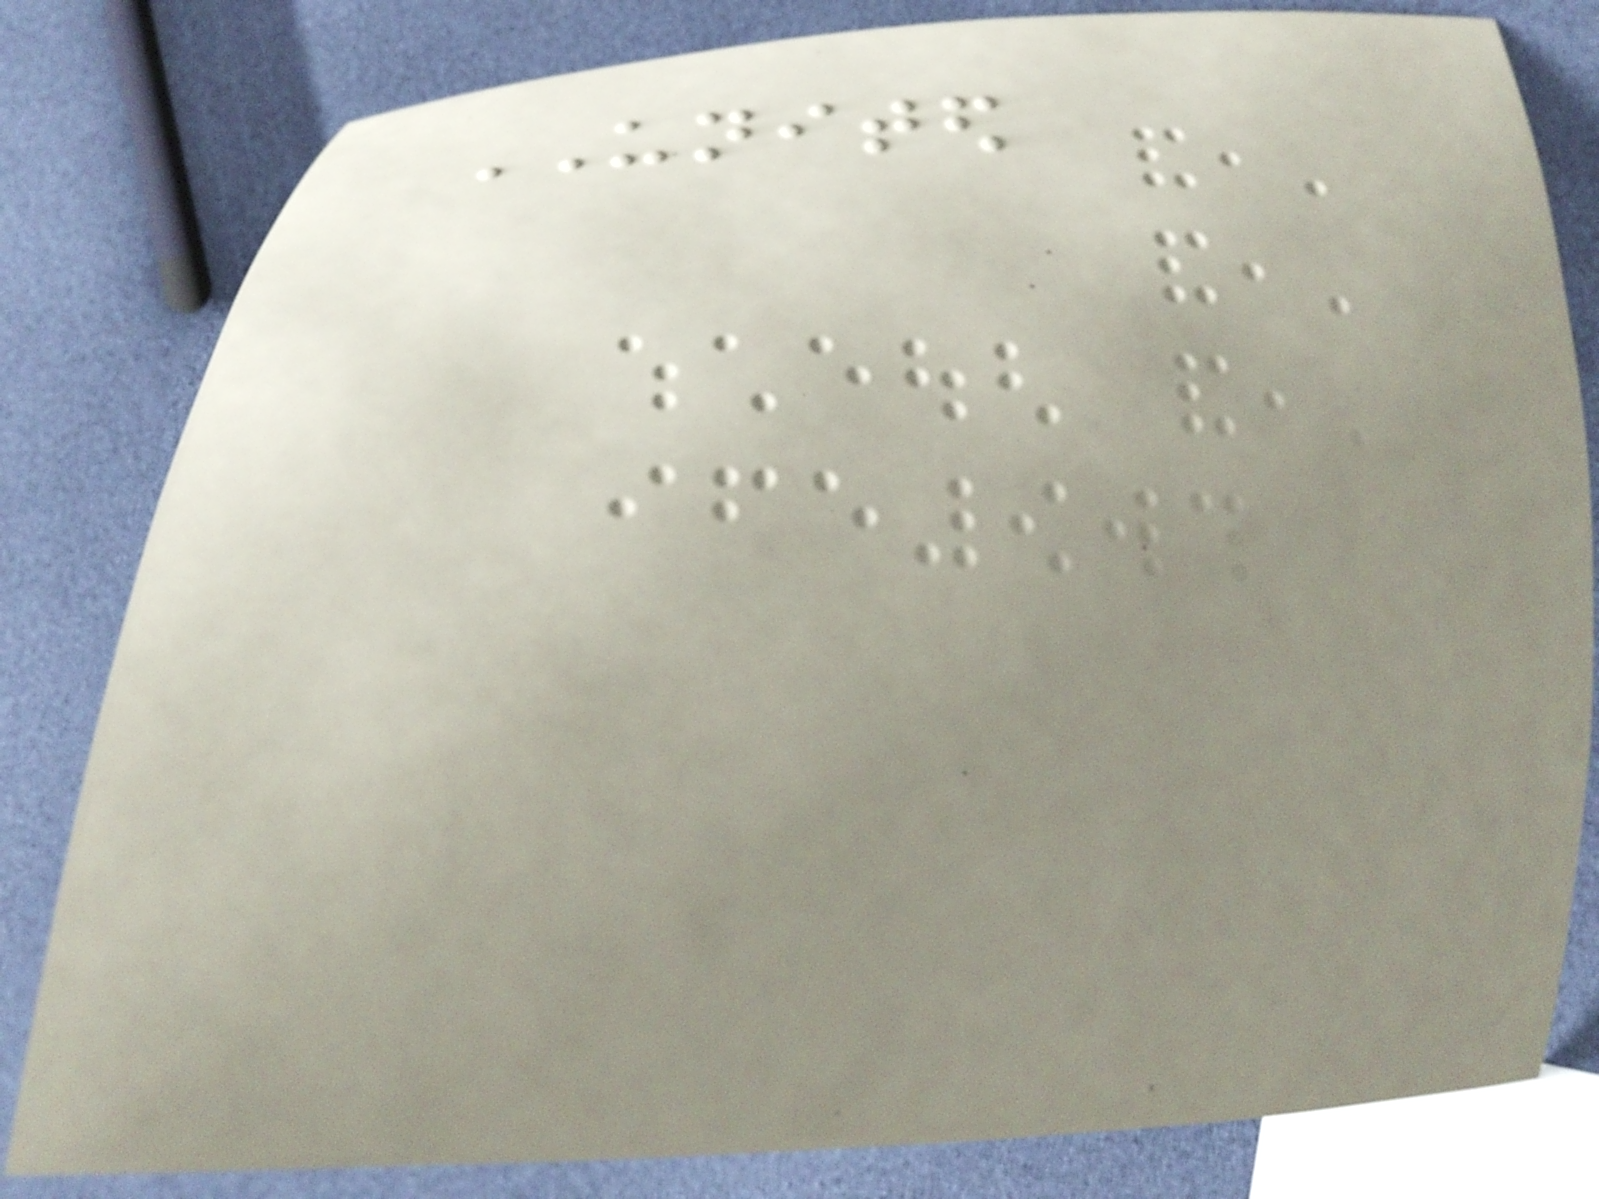UNITED
